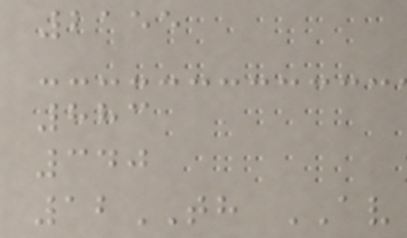2155
883
340
12TH AV
